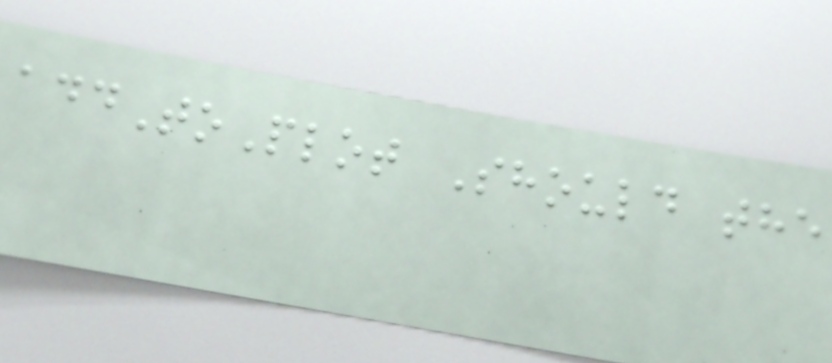addToPlot Should the
